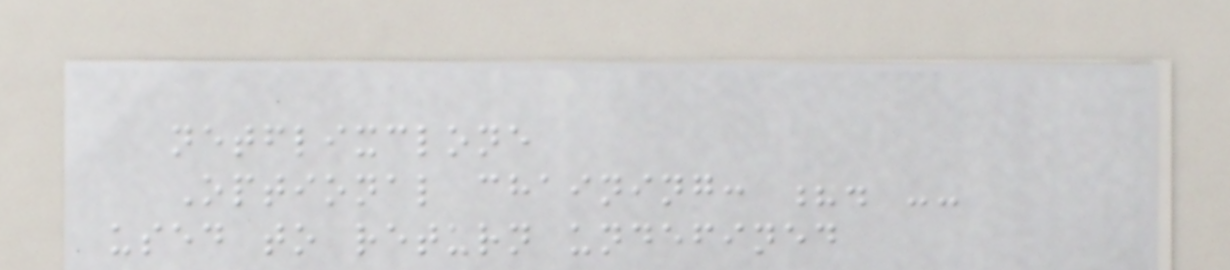netflixclone
Optional chaining: ?. --
used to return undefined
